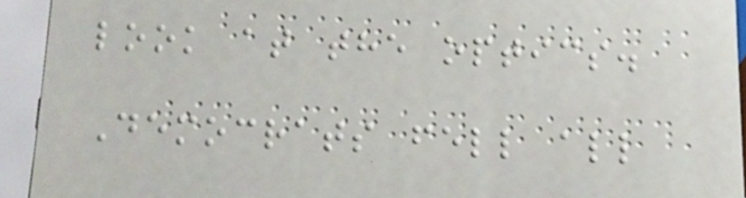look at the optics.
Democrats fell all
